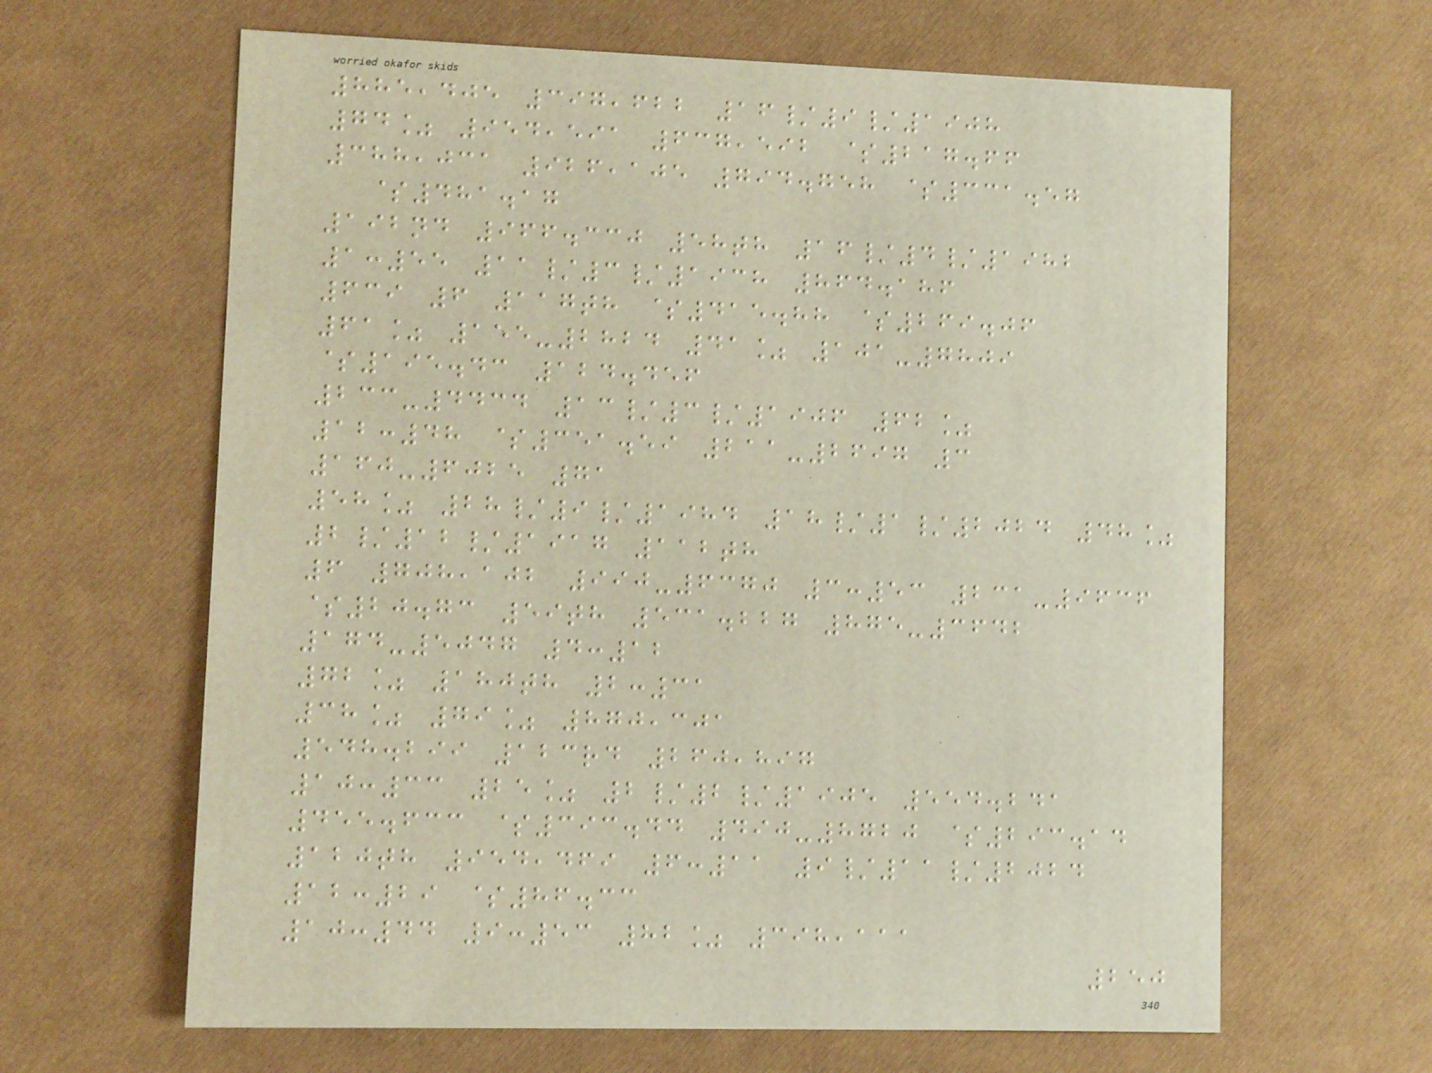885,405 397,622 16/9/1908
74% 954,591 637,592 $217.66
388,031 926,105 794.758 $331.57
$481.17
192nd 966.330 58th 16/4/1982
1:55 11/3/1938 864.186
639 6 117th $415.88 $269.06
61% 155-2824 41% 101-7809
$195.43 124.456
233-4434 13/3/1906 62%
12:48 $351.59 211-2697 3
160-6025 71
58% 28/9/1984 18/1/2024 48%
2/12/1917 112th
6 708,102 990-6370 3:53 231-9636
$20.73 59th 531.227 875-3642
174-5047 4:12
72% 180th 2:31
38% 79% 870,301
548.299 123rd 260,897
10:33 25% 2/2/1905 554.241
455.633 $393.44 490-8720 $293.14
120th 954,469 6:11 9/11/2024
12:29 $86.33
10:44 9:53 82% 398,111
250
